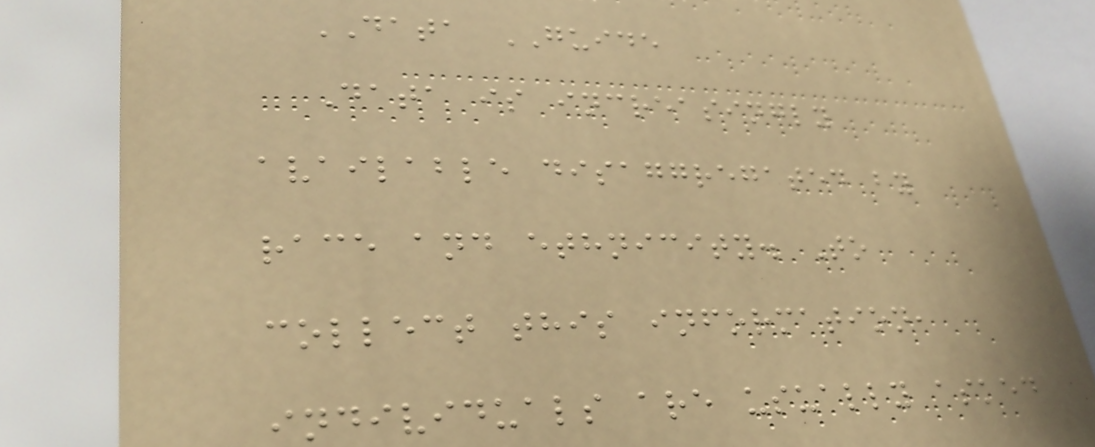DATA GUIDE
Data is increasingly
available disaggregated by
race and ethnicity. To
collect this information,
individuals are usually asked
